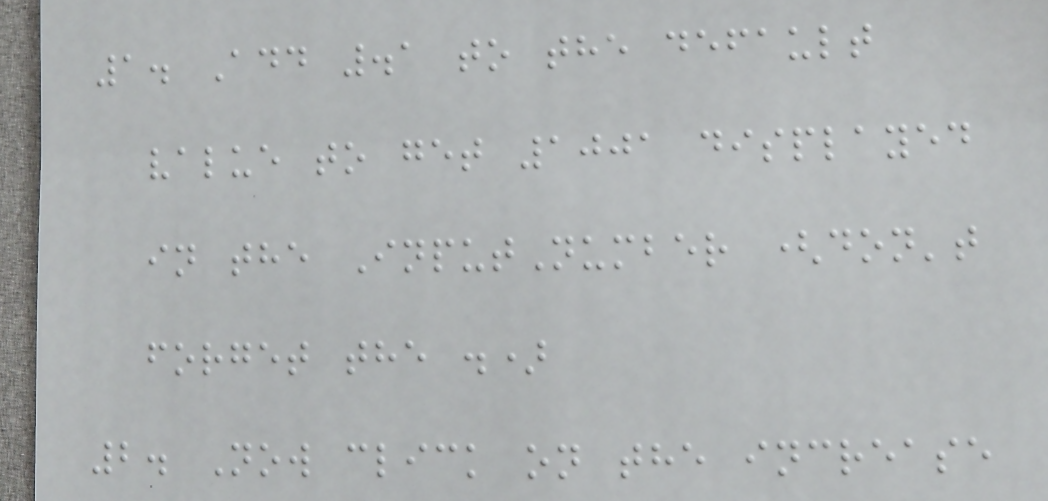1. Add .1 to the default
value to get 1001 displayed
in the InputNumber (don't
forget the .)
2. Now click on the increase
